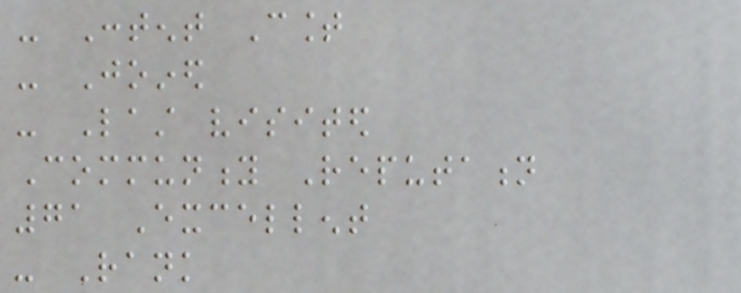- Content Count
- Joined
- Last visited
Community Reputation
71 Excellent
- Rank
